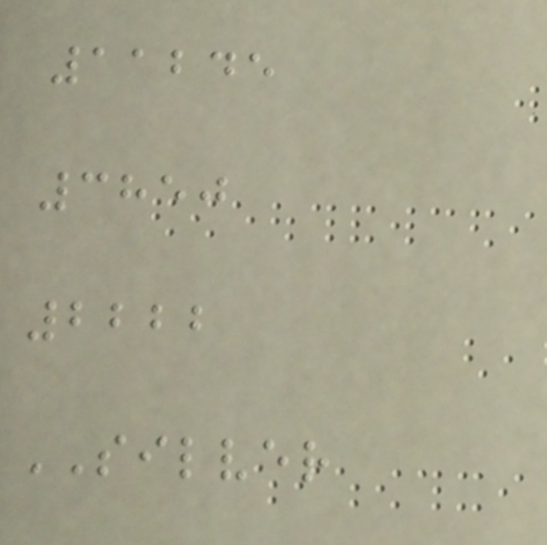11245
3850
2222
SILVER
